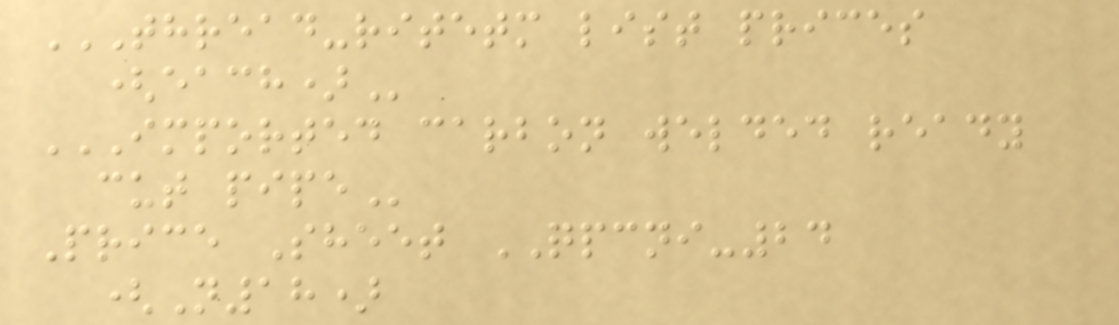THREAD-RITETM LIST PRICES
(EACH)
IMPORTED CARBON WELDED READY
CUT PIPE
Price Sheet QPCNI-24
(N18)
